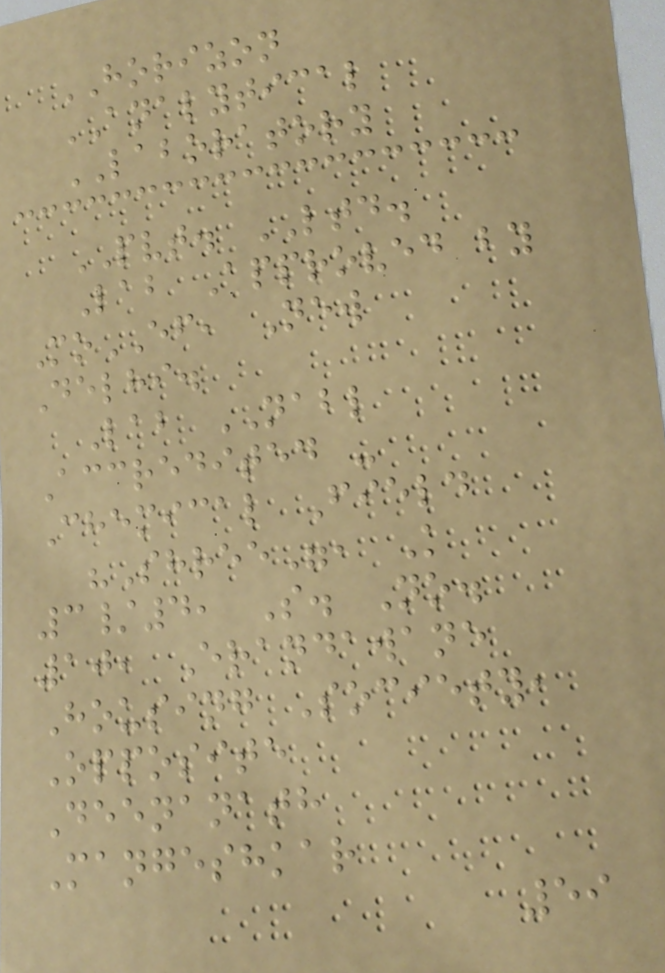HORIZON
ANALYTICAL
LABORATORY
PVT. LTD.
Lab Approved by
MoEF, New
Delhi.
Lab NABL
Accredited -
Chemical Field
"Shree", K
3/4, S. No.
10, Erandawane
Housing Society,
Opposite
Deenanath
Mangeshkar
59
